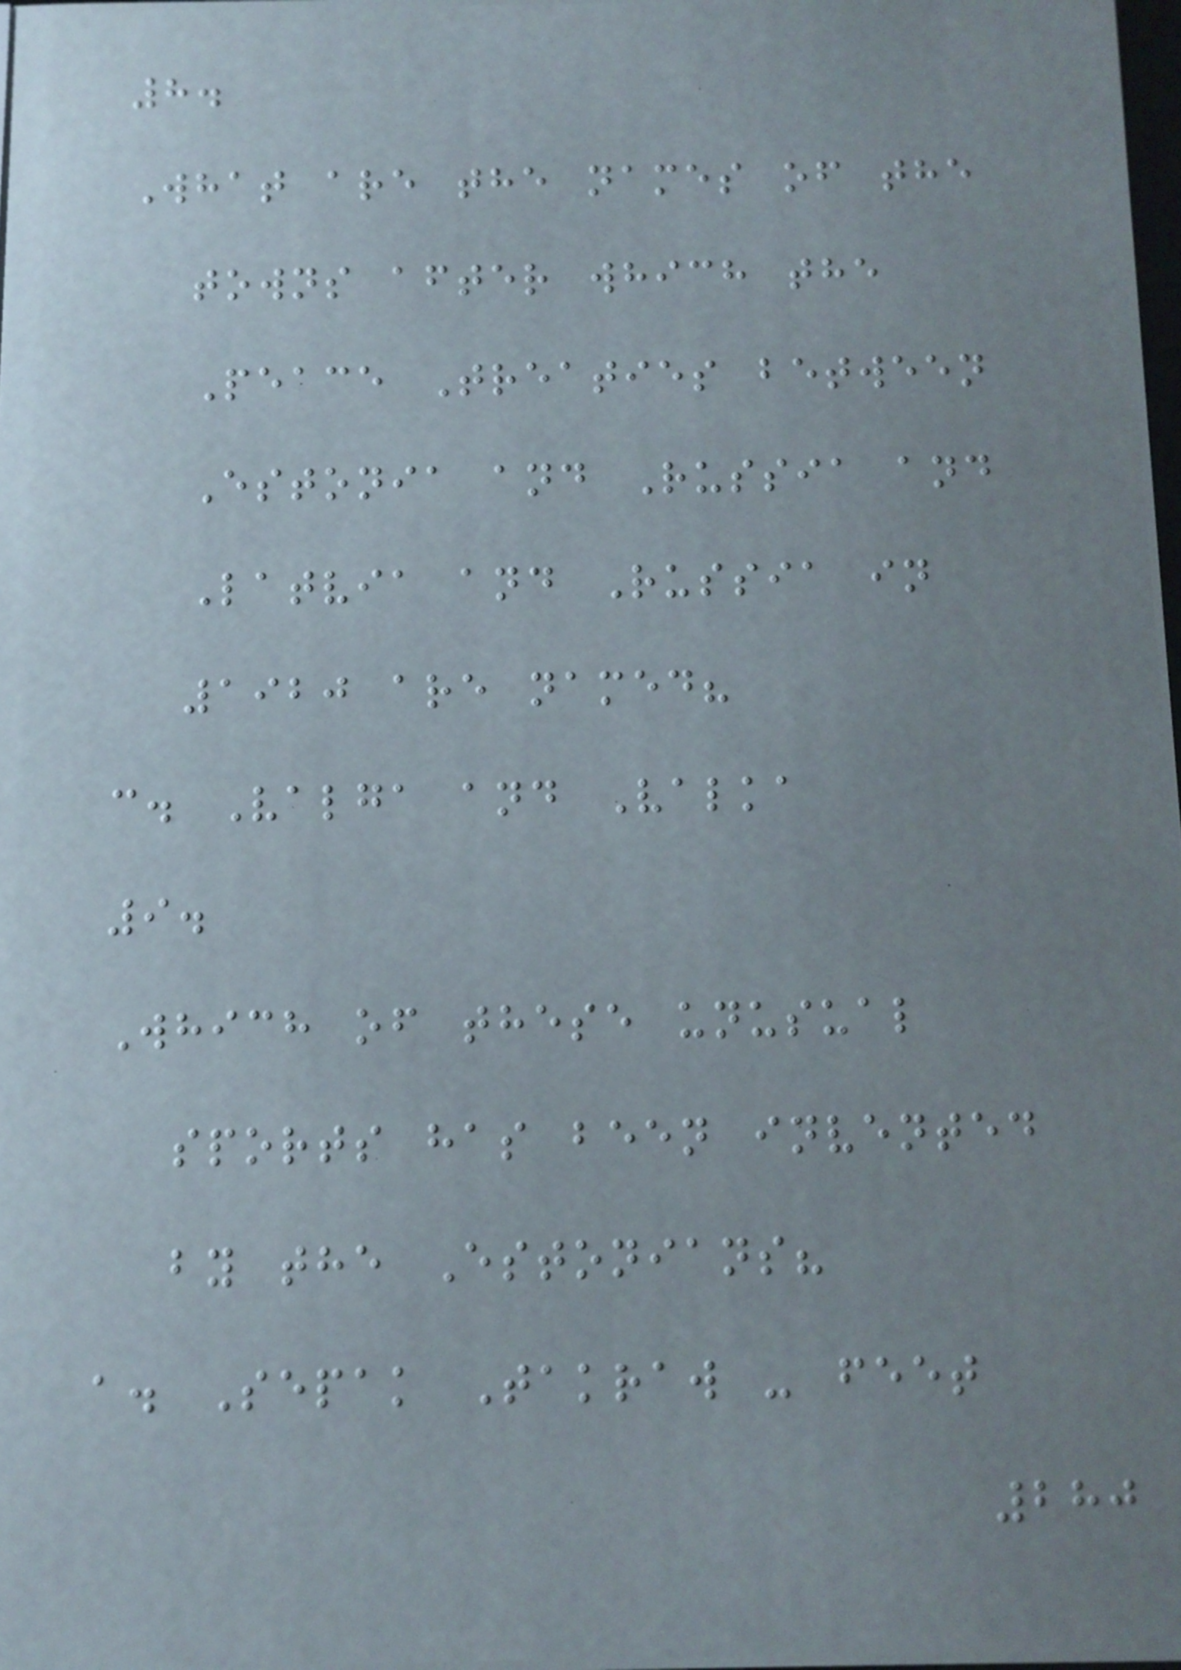8.
What are the names of the
towns after which the
Peace Treaties between
Estonia and Russia and
Latvia and Russia in
1920 are named?
c. Valga and Valka
9.
Which of these unusual
sports has been invented
by the Estonians?
a. Sepak Takraw - feet
280
